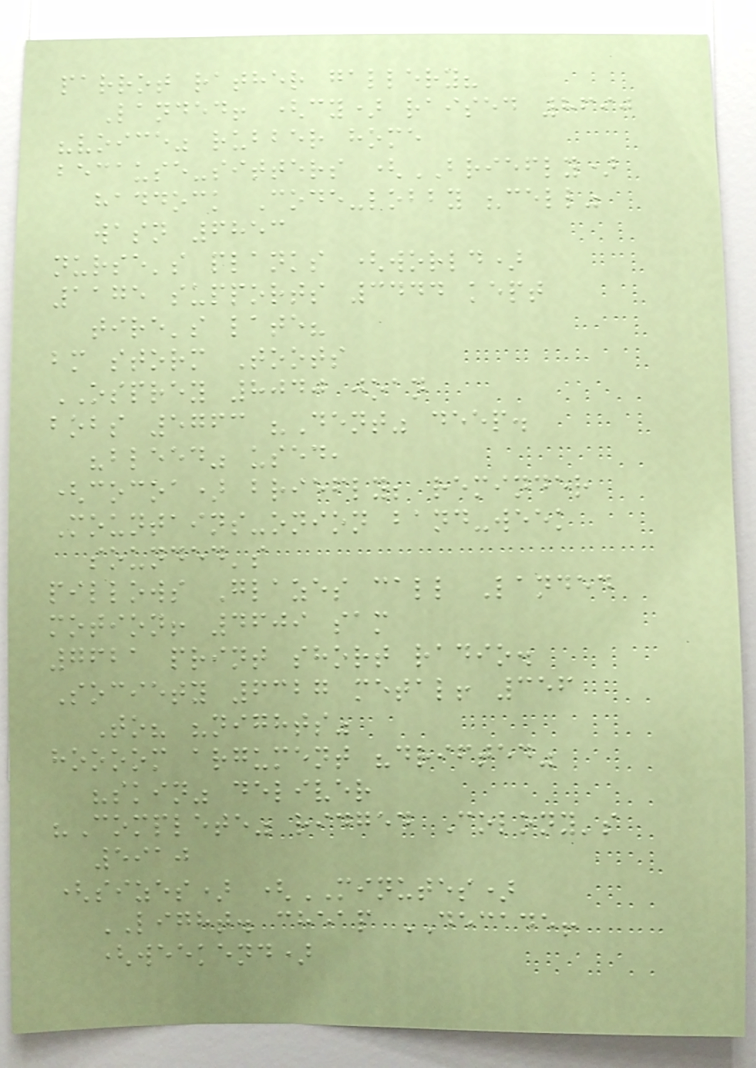parrot rather gallery?
Landed! (cy) raised 8690
"voice" rubber home
because-sitters (BRIEFLY)
haddock Code-lobby "cell"
wasn 6853
nurse's planks (world)
1175 supports 3444 kept
tire's late?
bm storm Toots
OSPREY 8040 joan
bobs 5763 "Dent" deep.
"bleed" used,
(cocoa) briefly; reminder
Mountains-onion band-week
sounded's
pillows Glazes call Landed
motion! 4609 sam
7621 print short radio.
Society 6327 metal! 356
To? "nights"
hoooom argument "drifted"
"skin" deliver
"Complete" ridged Colony's
5910
(sizes) (MINUTES)
LIGHT. cheap DECADE!
(weekend)
